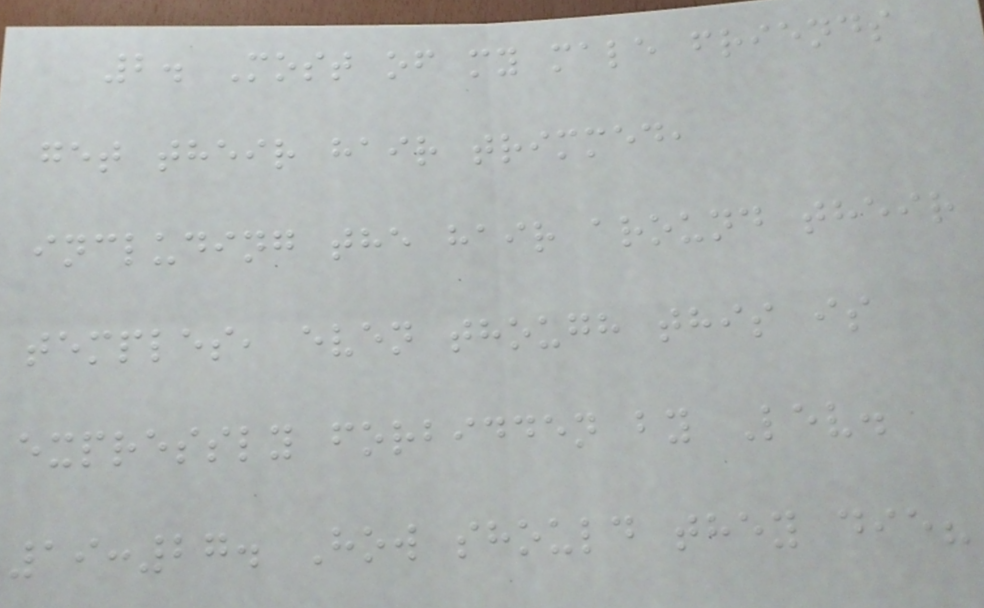2. Most of my male friends
get their hair trimmed,
including the hair around their
temples, even though this is
expressly forbidden by Lev.
19:27. How should they die?
